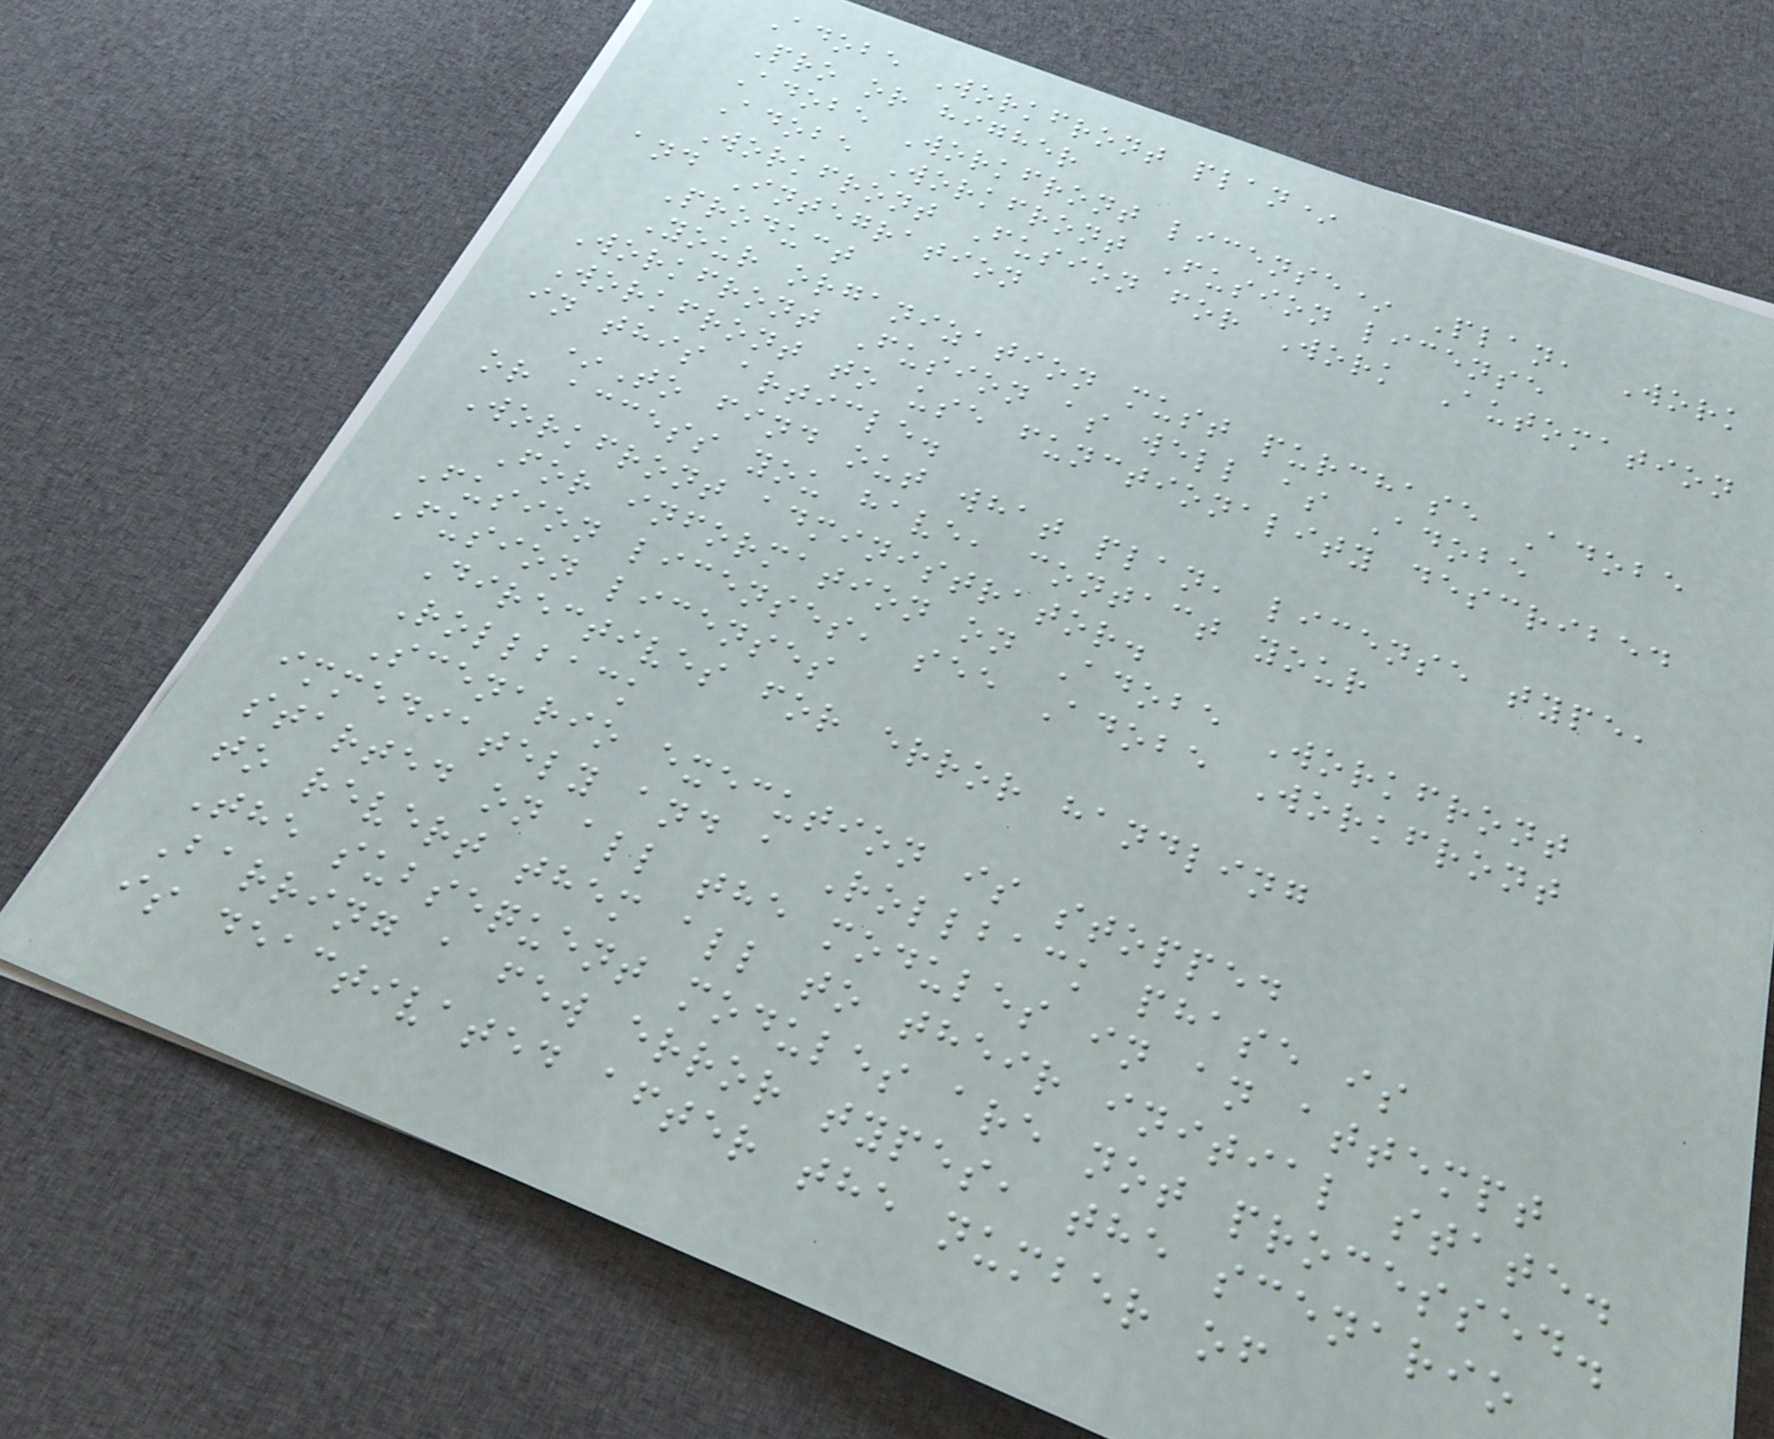Adobe Workfront plan*
Pro or higher
Adobe Workfront license* Plan, Work
Adobe Workfront Fusion license
Workfront Fusion for Work Automation
and Integration
Product
Your organization must purchase Adobe
Workfront Fusion as well as Adobe
Workfront to use functionality described
in this article.
*To find out what plan, license type,
or access you have, contact your
Workfront administrator.
For information on Adobe Workfront
Fusion licenses, see Adobe Workfront
Fusion licenses
Directives for error handling
Rollback
Scenario execution is stopped
immediately and a Rollback phase is
started on all the modules in an attempt
to revert them all to their initial state.
The subsequent modules are not processed.
Barring a few error types, the scenario
is deactivated after the number of
